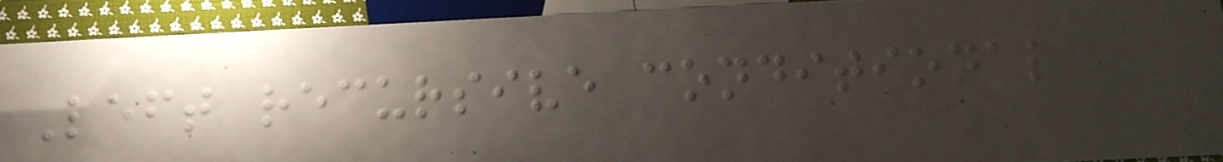Left recursive conditional
